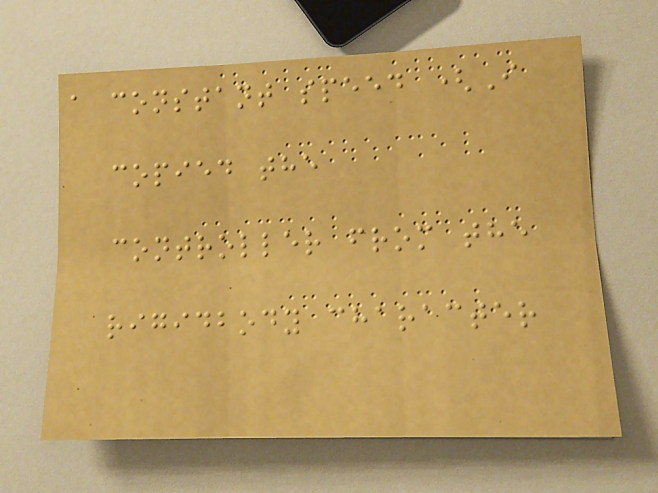a constant speed (I
copied the
controller from the
rigidbody character
